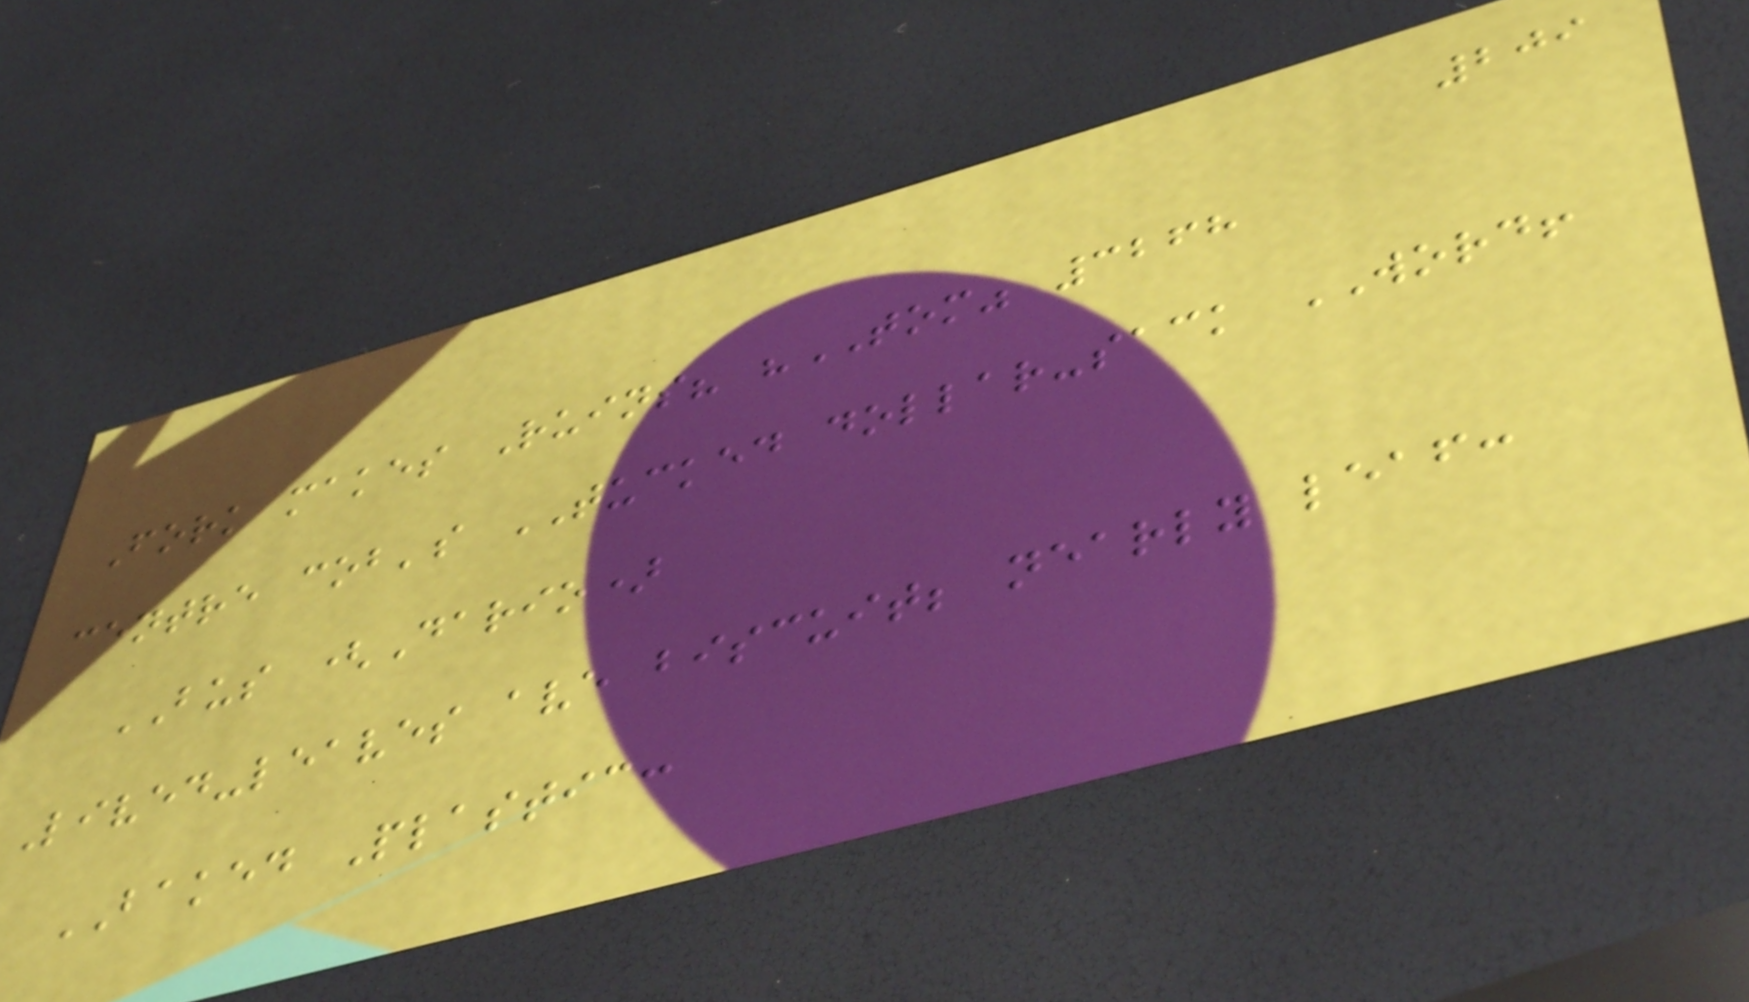209
Fork makes Ruins? "TOM" 3268
centre cob's TUCKED dollar-sack WORD!
BUS (Dario)
Lived-leaves ave biscuit; nearly leaf:
BAKED Plastic:
